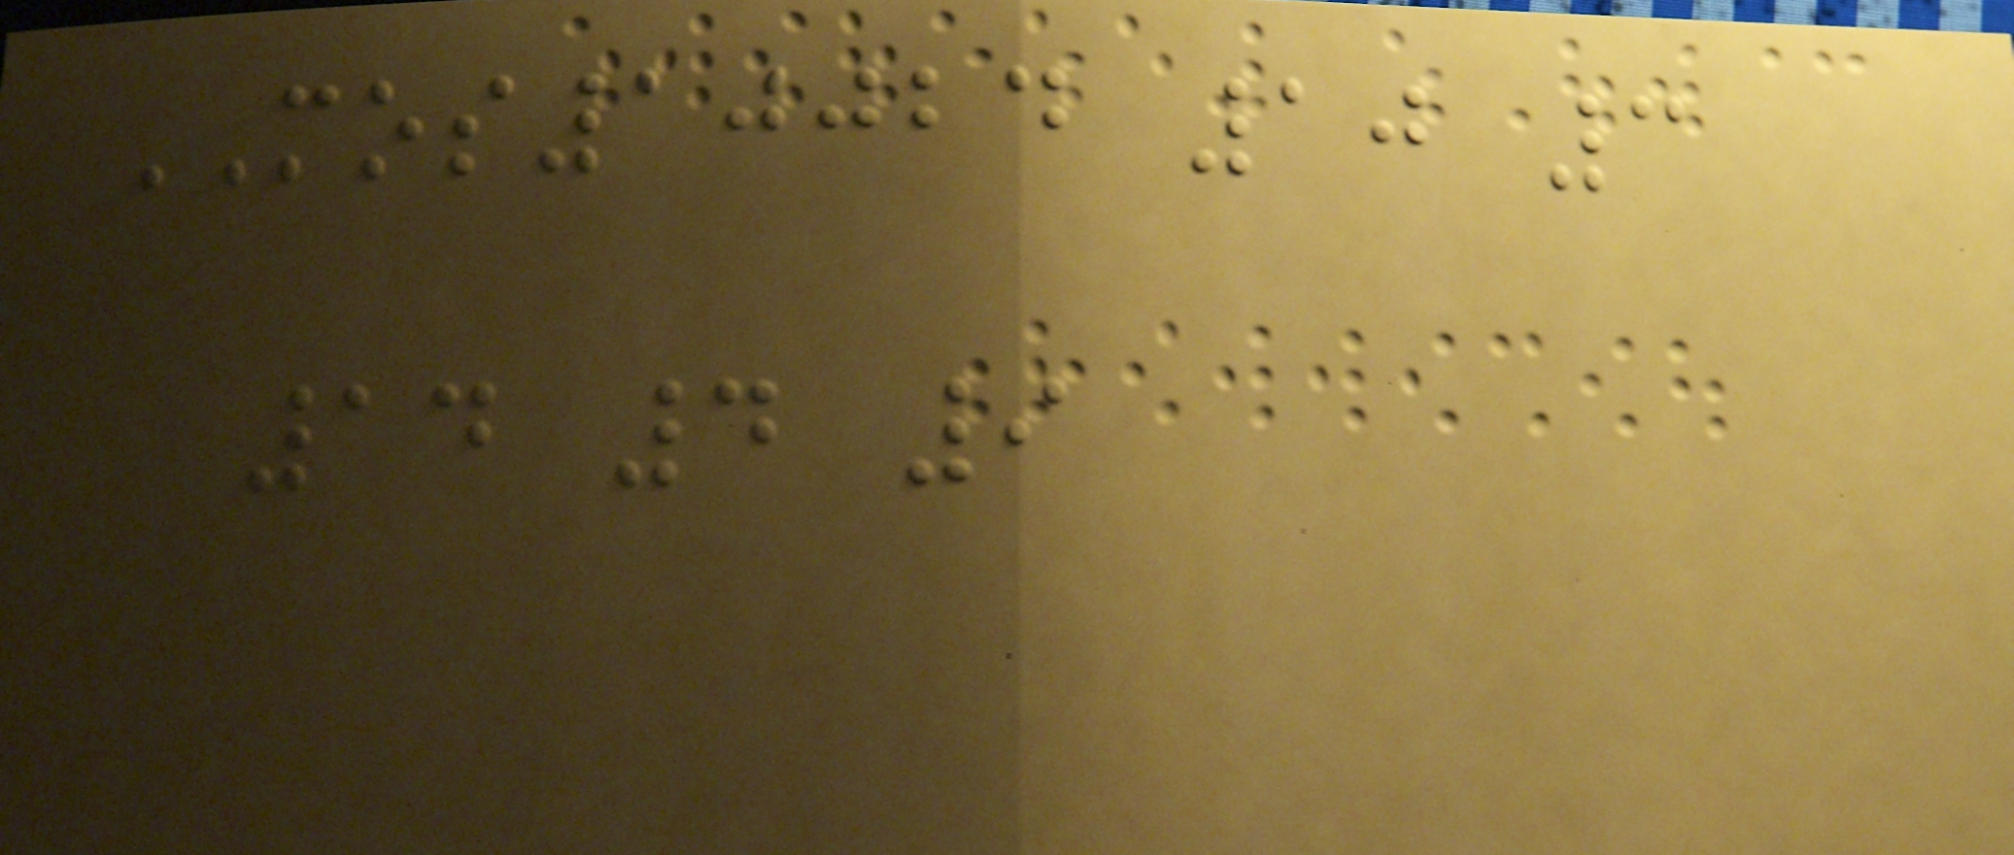MOS10024 10 3
14 4 9
